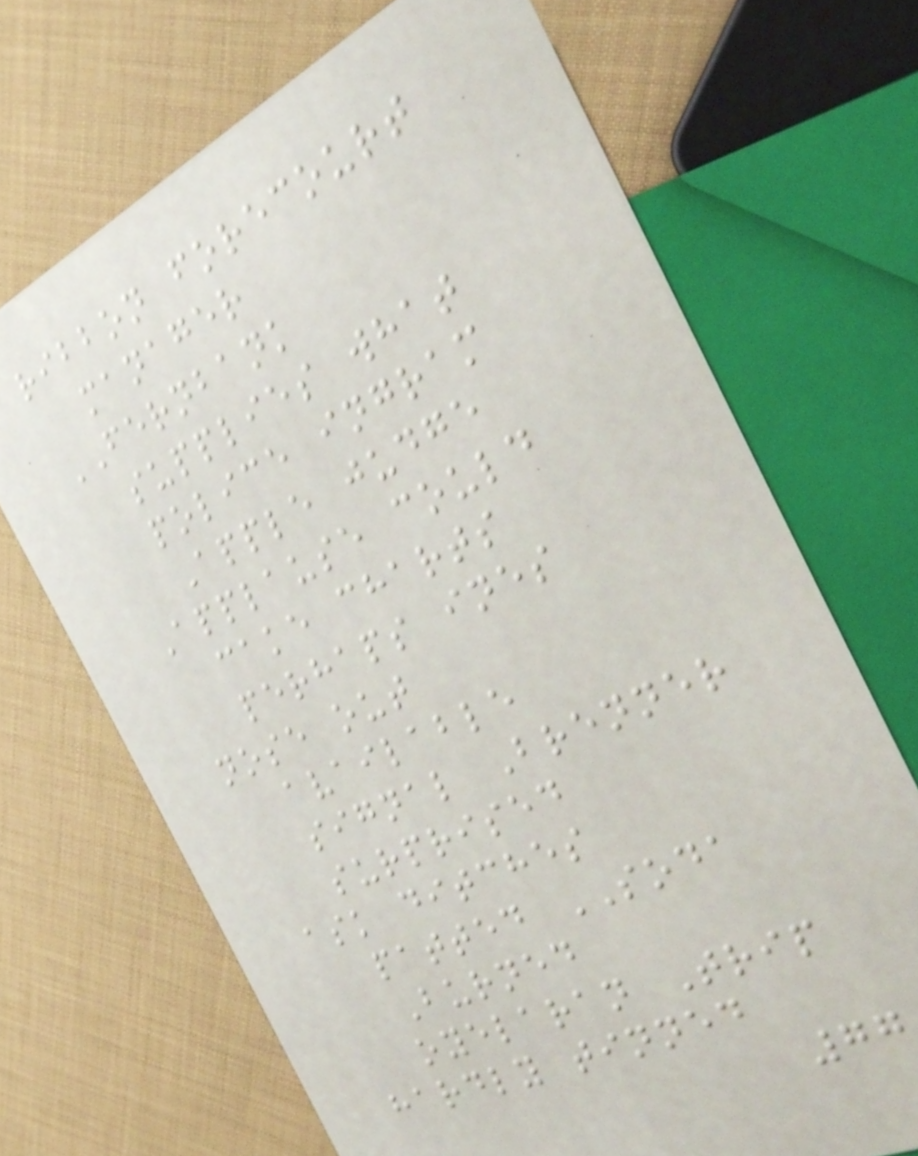ribbon forecourt
manager
FERNBANK
supplies what
police ingram
Apple judge
Applause could
cake charts
perhaps ines
nose out
available
signal Brenner
surprised
ask ditches
patted SODA
Burned
oyelaran Trip
hardly tinned
77
